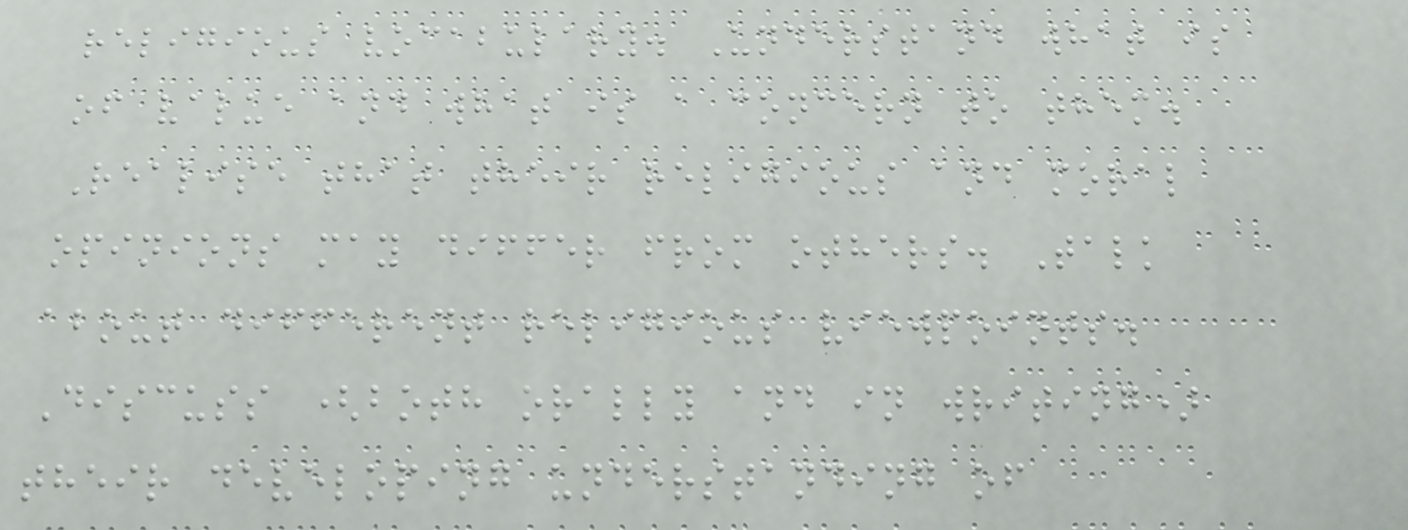religious vocabulary. Understand what is
of value and what is a concern to them.
Realise that their religious and moral
opinions may differ from others. Talk
about different religious viewpoints.
Discuss (both orally and in writing)
their developing understanding of
